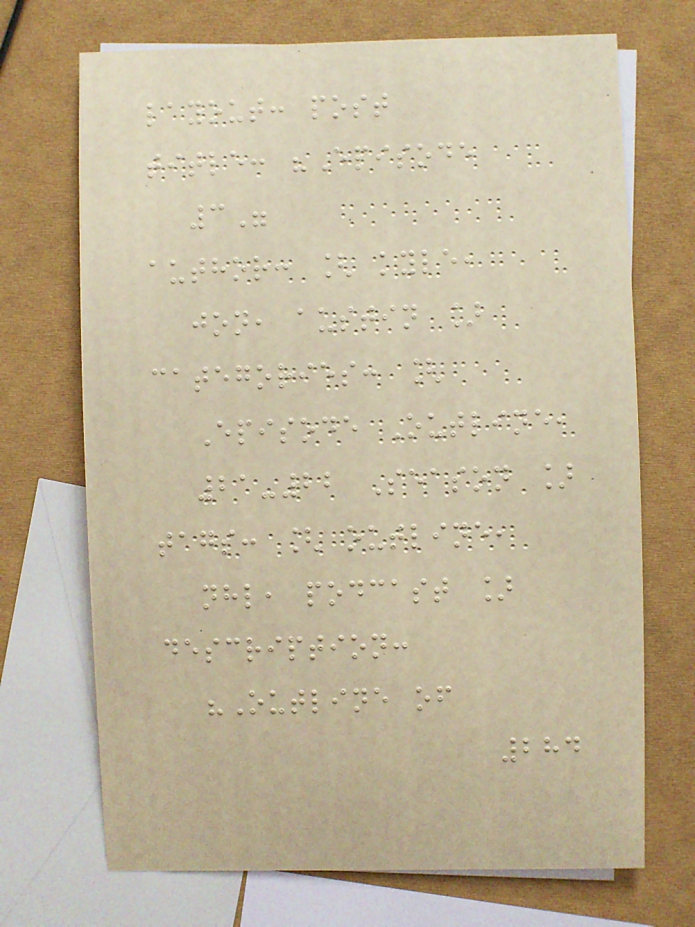layout: post
title: "Episode
3"
author: [ kyle,
jon, austin ]
categories: [
Episode Outline,
21-22 Season ]
tags: [ outline,
nhl, podcast ]
description:
"Outline of
284
